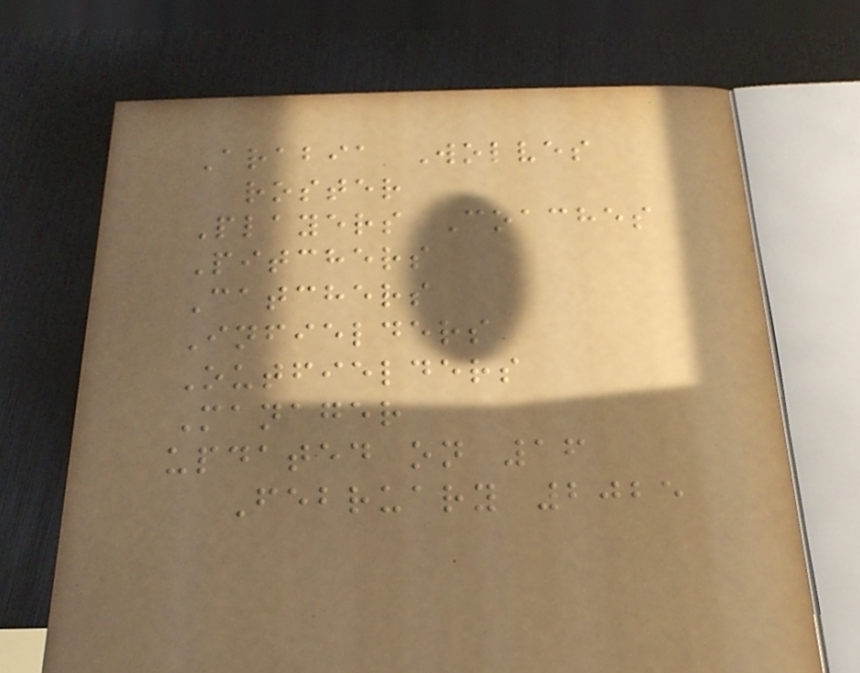Arabia Wolves
roster
Players Coaches
Pitchers
Catchers
Infielders
Outfielders
Manager
updated on 16
February 2025
